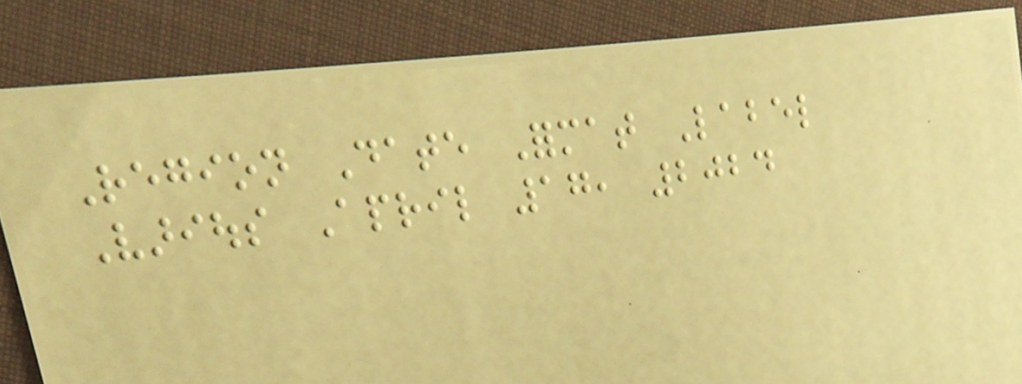Region Date Format Label
Various April 17, 2024
